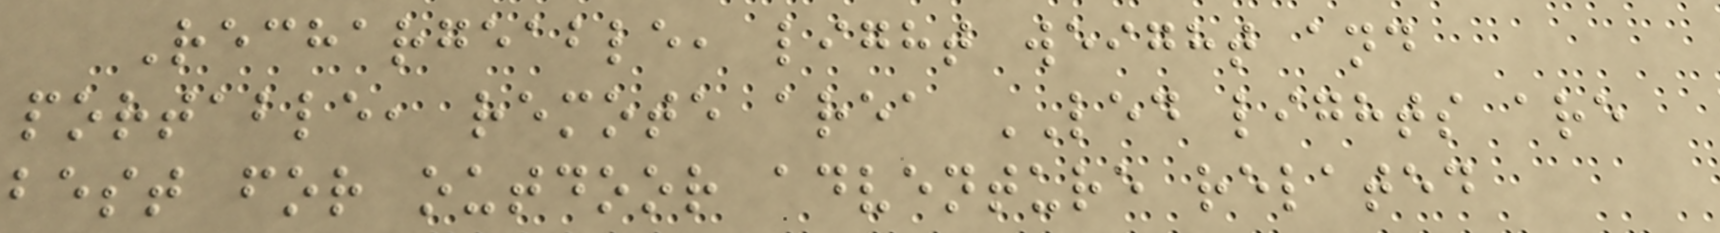Rechargeable, light weight and
portable, remote area LED lights are
best for outdoor adventure related
